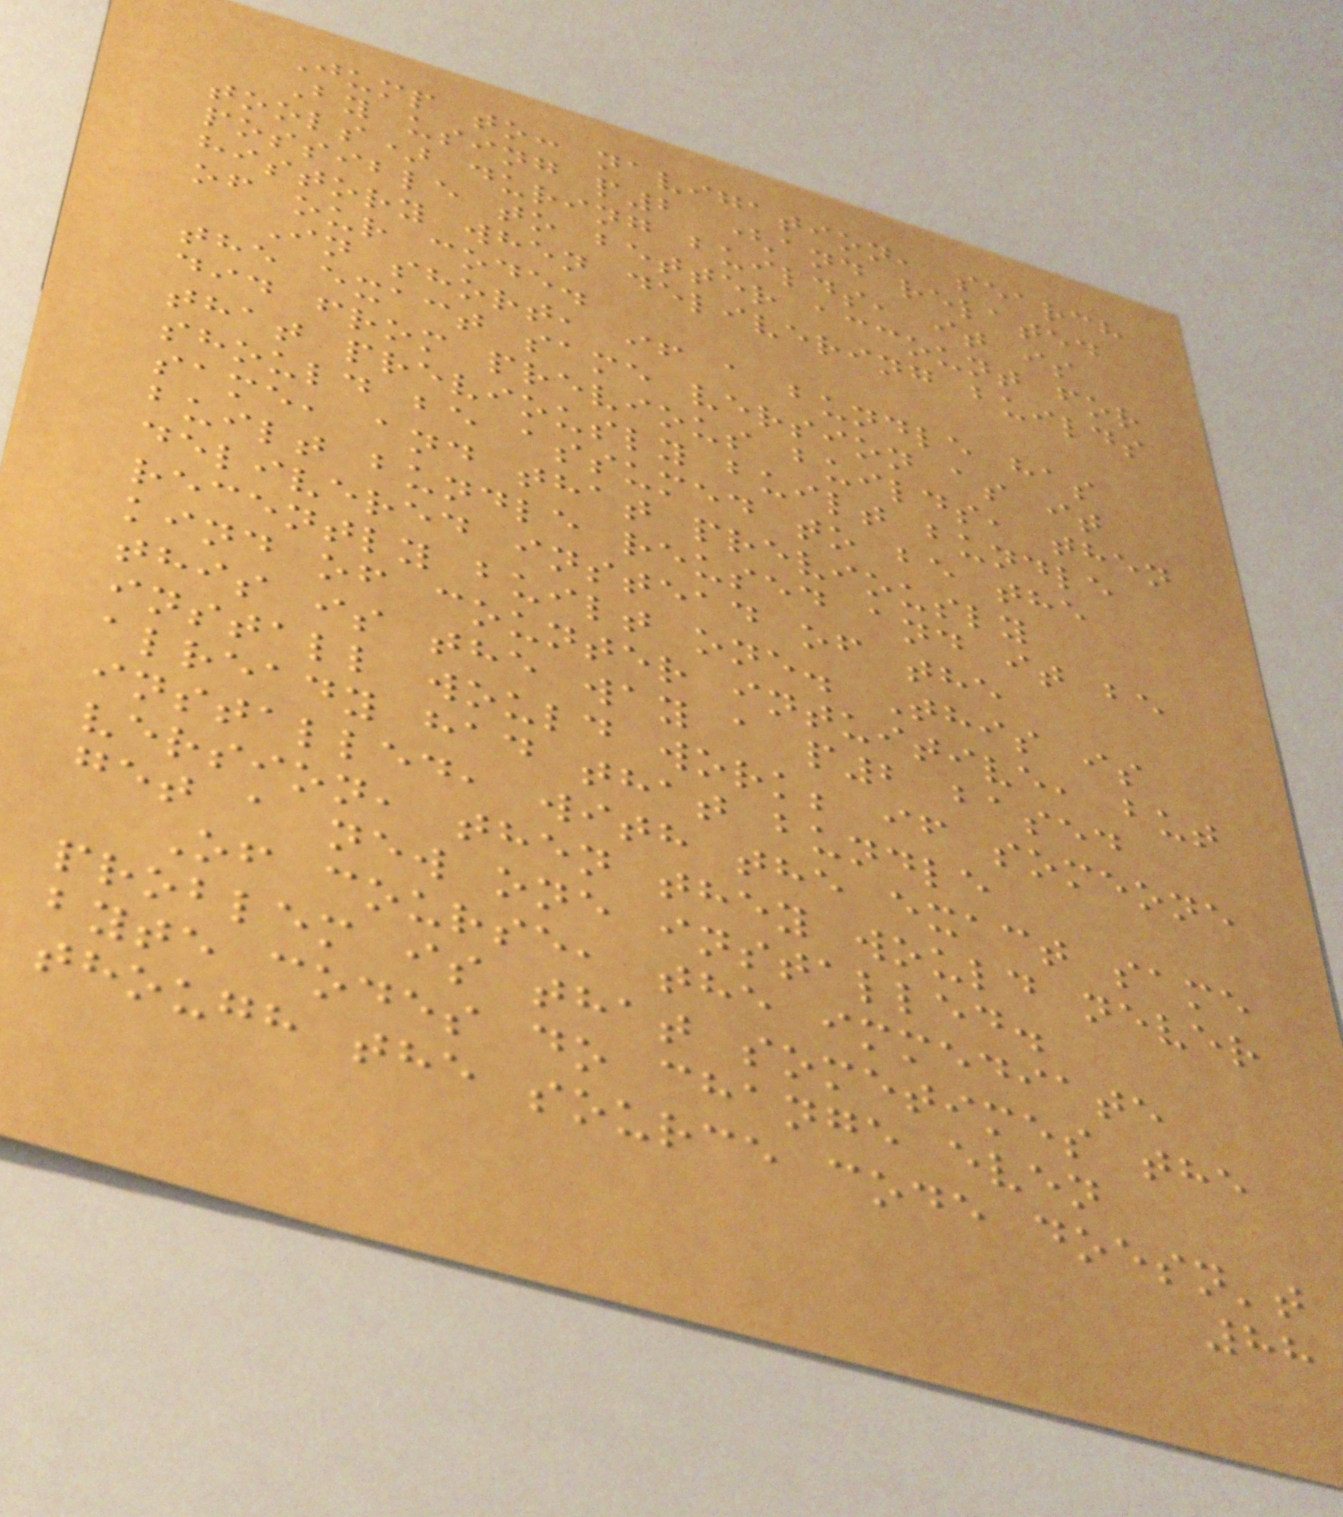Jump to: navigation, search
By using p2 (and related
tools) during builds, it is
possible to better account for
history when delivering builds
of our code.
In short, if a bundle has
the exact same version as it
did from previous builds, then
that previously built bundle
should be assumed to be the
same, and that previously
built bundle reused and it be
delivered instead of the
recently built one. This is
kind of counter intuitive, but
this is the way a p2 based
install would work; if someone
already had that bundle
installed, with the exact same
version, then they would never
get a new one installed.
Of course, the immediate
problem is that sometimes the
byte codes do change even
though the source code doesn't
88
